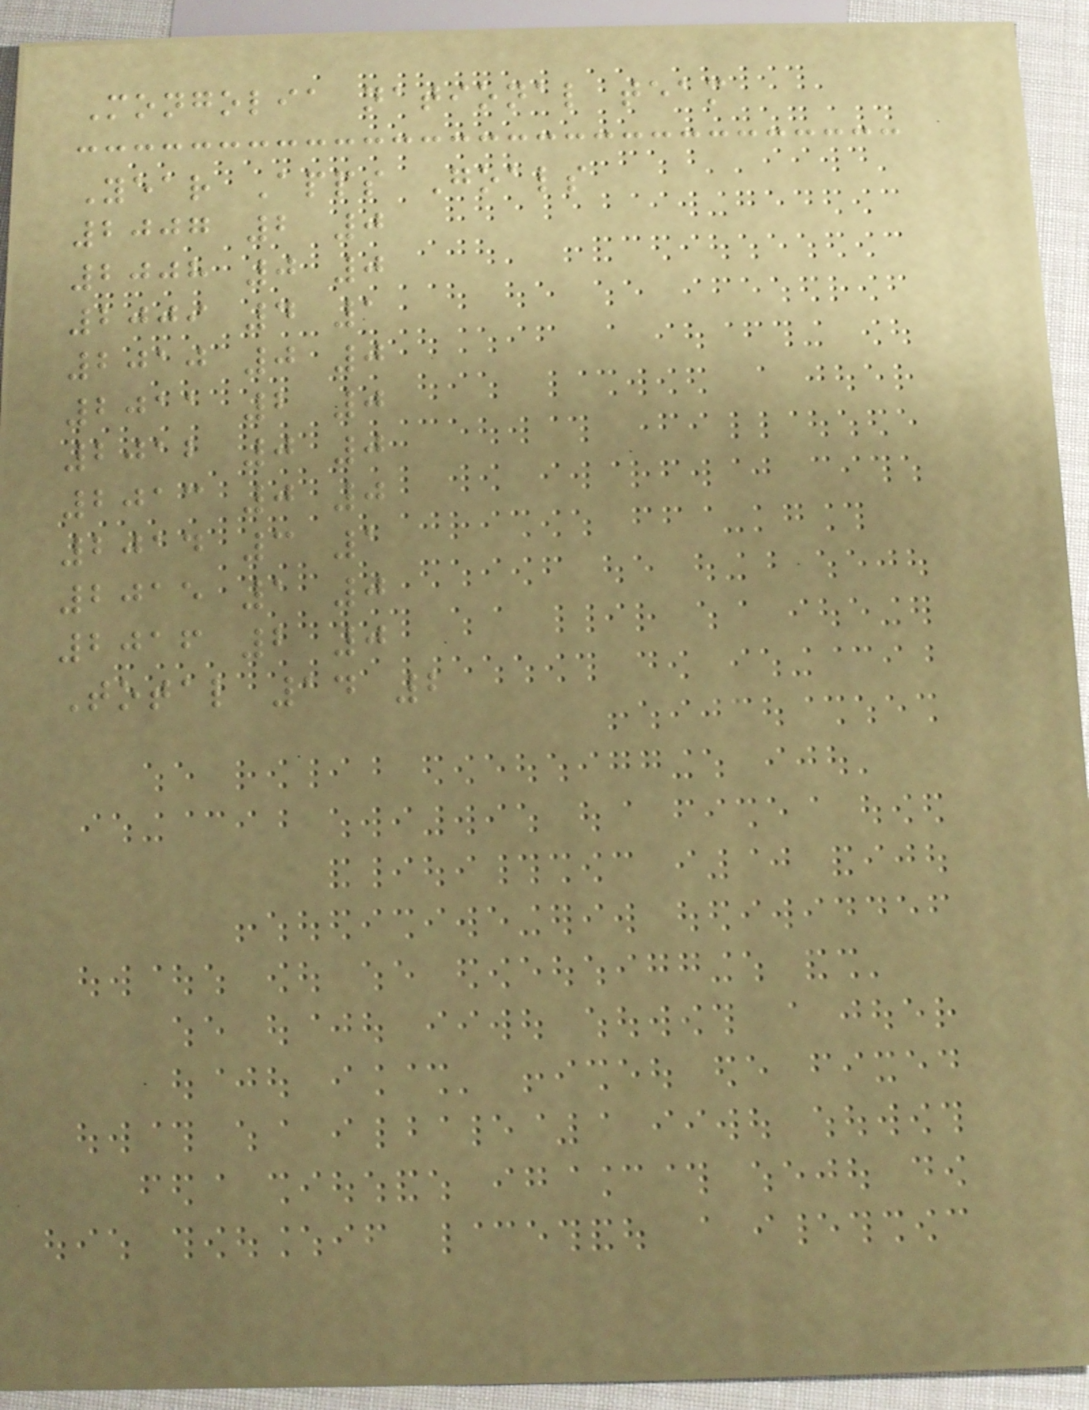Mongolia national team
Year Apps Goals
2007 2 0
2008 0 0
2009 4 1
2010 0 0
2011 2 0
2012 0 0
2013 0 0
2014 3 1
2015 1 0
2016 2 0
Total 14 2
